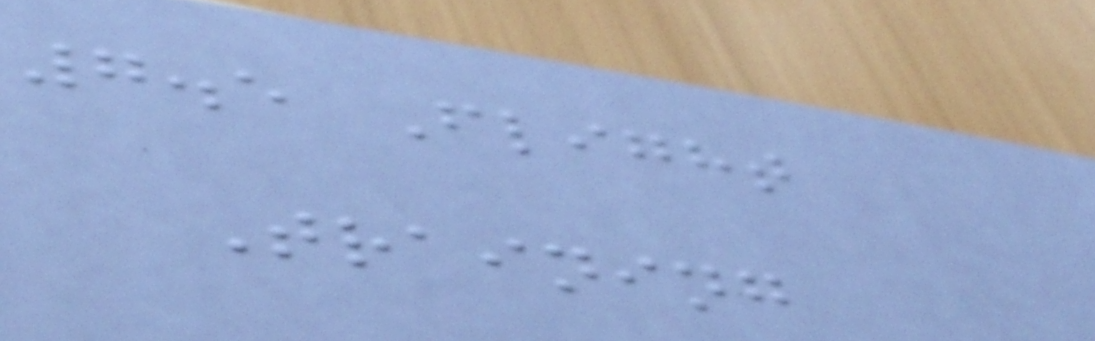7.5 Flight
Training
